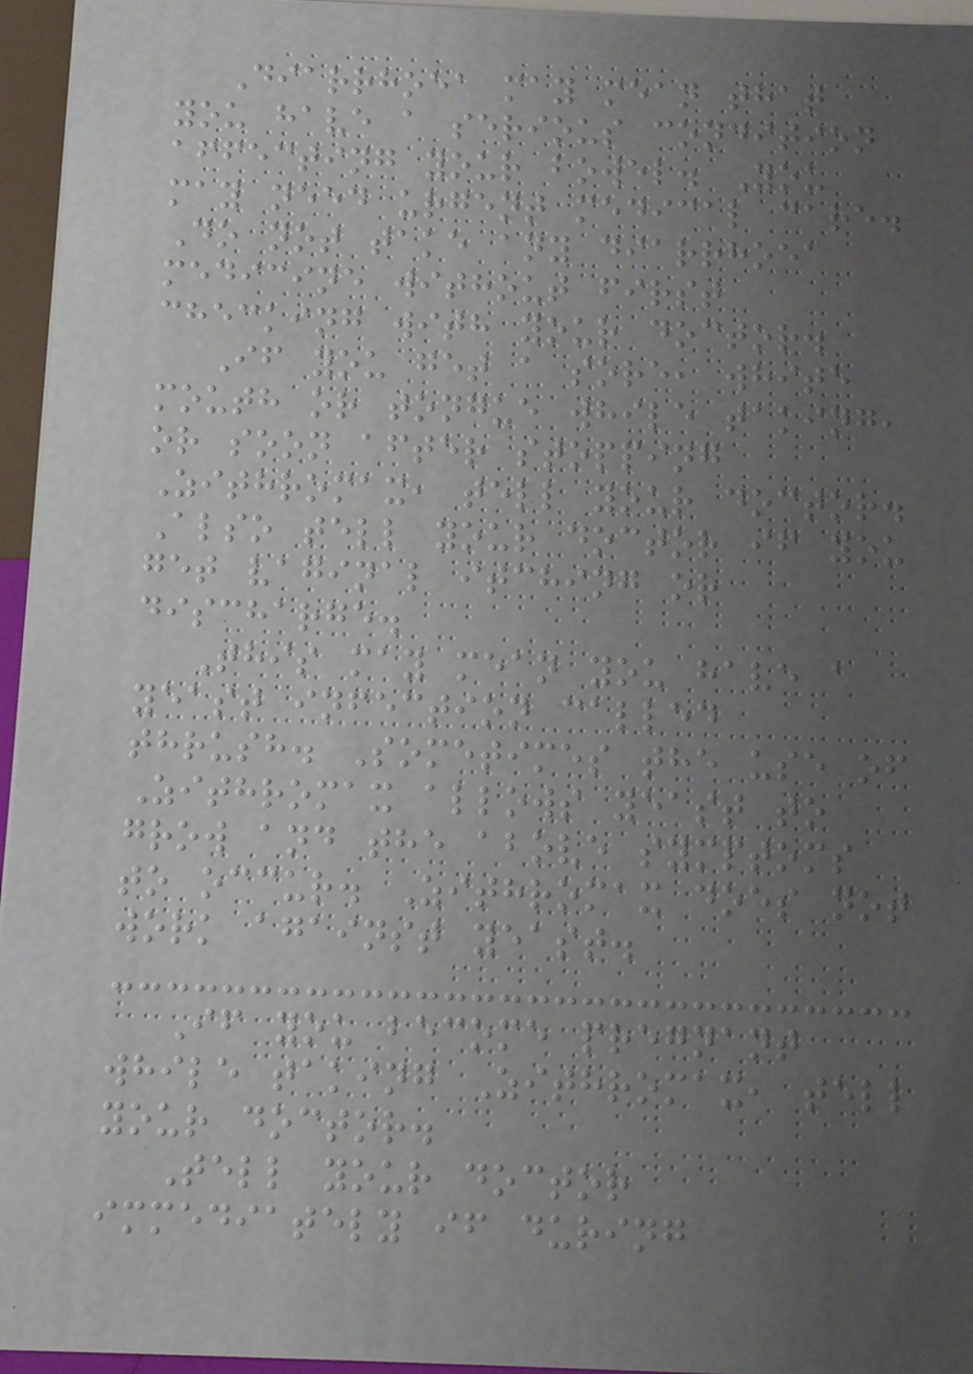Diarrhoea may mean that
you have a serious condition
affecting your bowel. You
may need urgent medical care.
Do not take any diarrhoea
medicine without first
checking with your doctor.
If you get a sore, white
mouth or tongue while taking,
or soon after stopping
Zithromax, tell your doctor.
Also tell your doctor if you
get vaginal itching or
discharge.
This may mean you have a
yeast infection called
thrush. Sometimes the use of
Zithromax allows yeast to
grow and the above symptoms
to occur. Zithromax does not
work against yeast.
If you become pregnant
while taking Zithromax, tell
your doctor.
Tell your doctor
immediately if during
